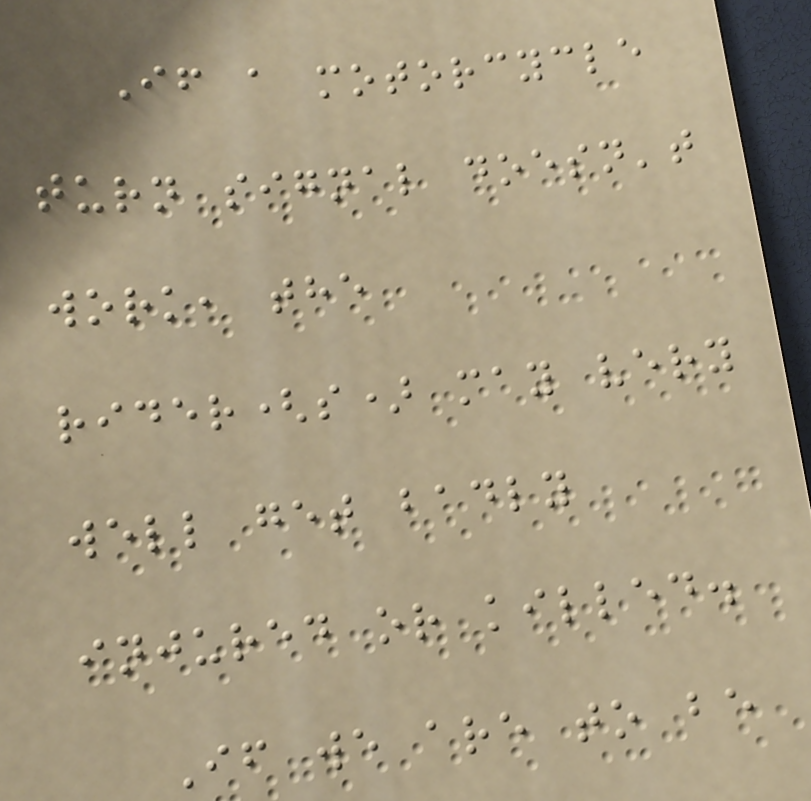If a motorcycle
turn signal doesn't
work, the
rider(s) may very
well get badly
injured or killed.
If we are to be
